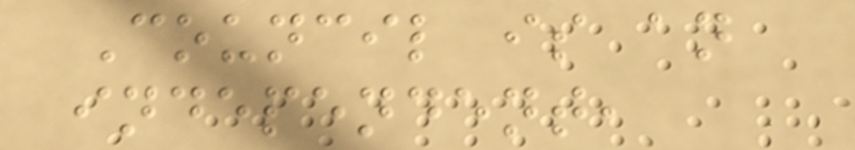Council is an
independent,
